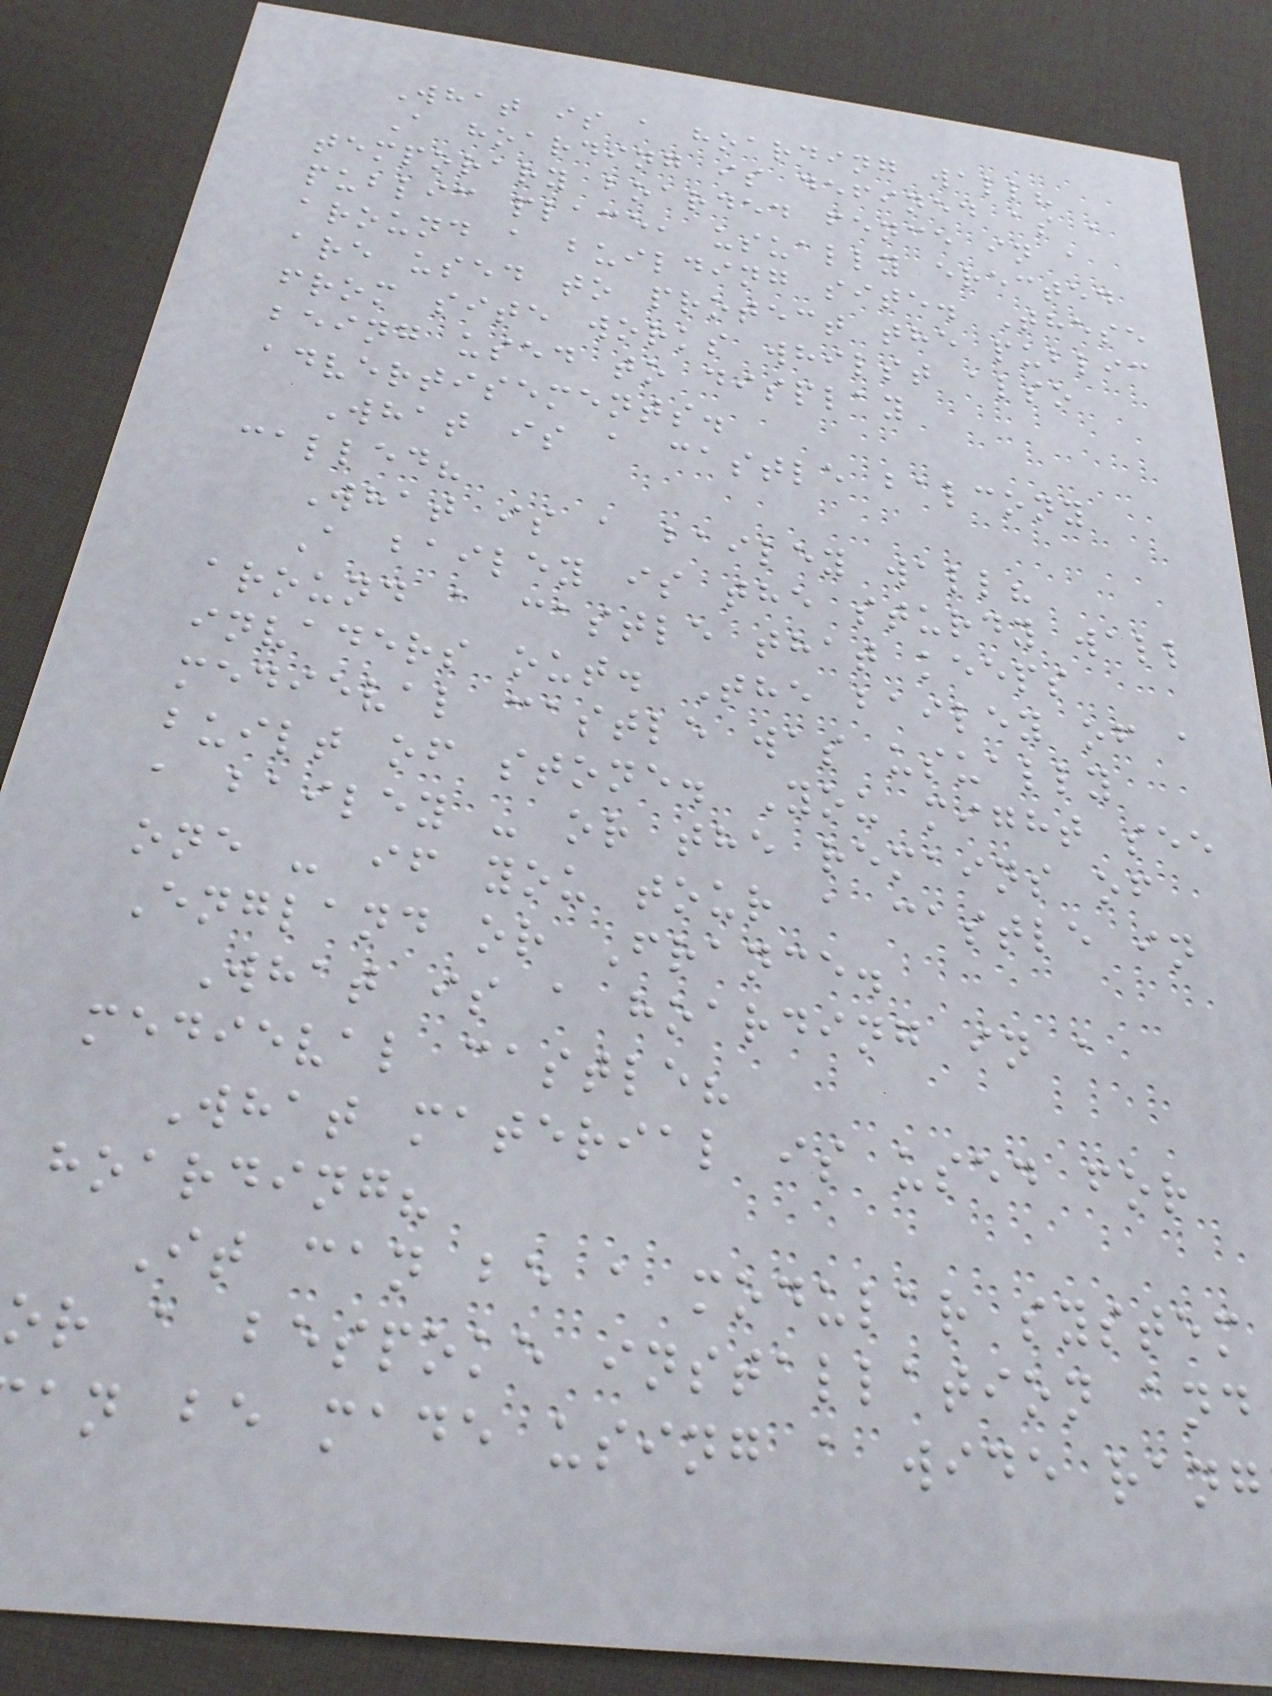What is a hoarding wall?
A hoarding is defined as a
temporary boarded fence in a
public place, usually erected
around a building site. These
are used to protect the public
from site works whilst also
being used to display
advertisements.
What is a castle balcony
called?
What is a bailey wall?
A bailey is the sturdy wall
around a castle that keeps
invaders out. The bailey of a
medieval castle was usually
built of stone. You might see
a bailey - or the remains of
one - if you tour a castle in
England or France.
What is a hoarding in a
medieval castle?
What material is used for
hoarding?
It can be a modular system
or a bespoke installation and
an be made using a wide rang
